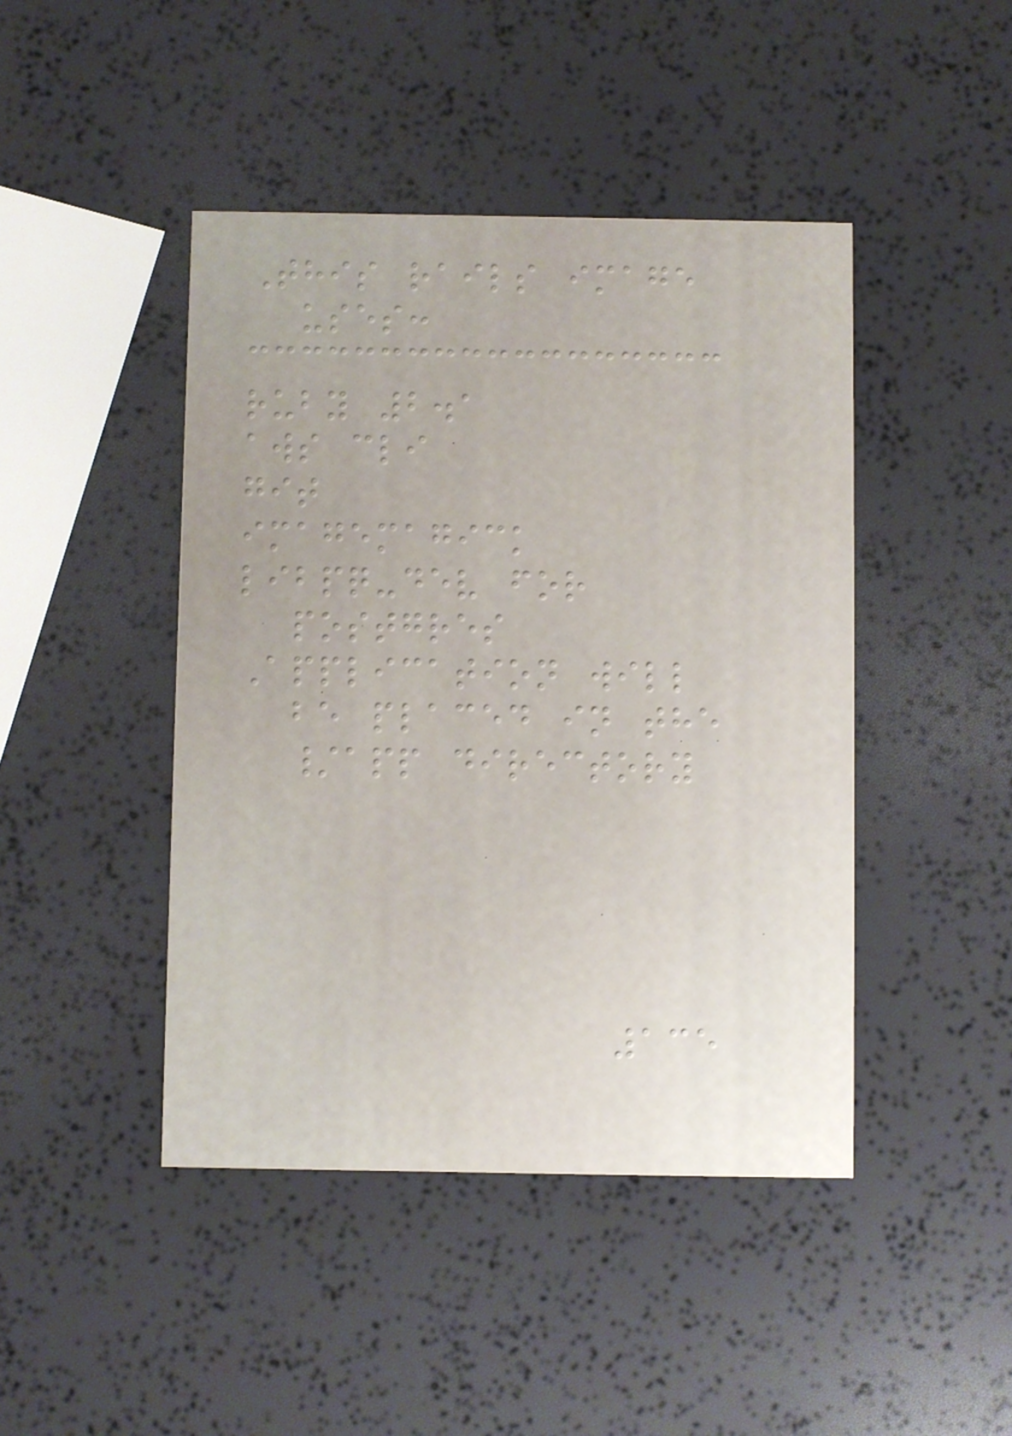This rails image
uses:
ruby 2.1
aws cli
git
imagemagick
libpq-dev for
postgres
Application will
be placed in the
/app directory
135
